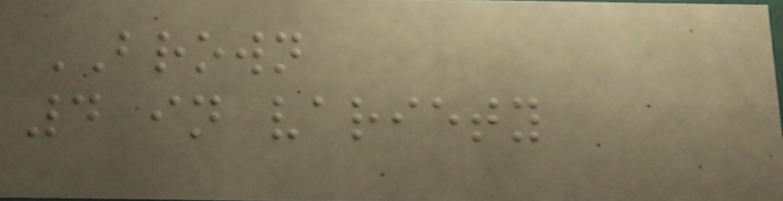BROWN
4 in variety
